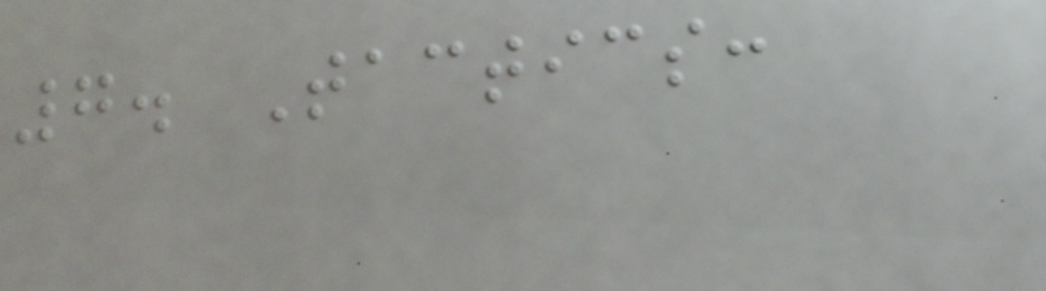7. Tactics:
